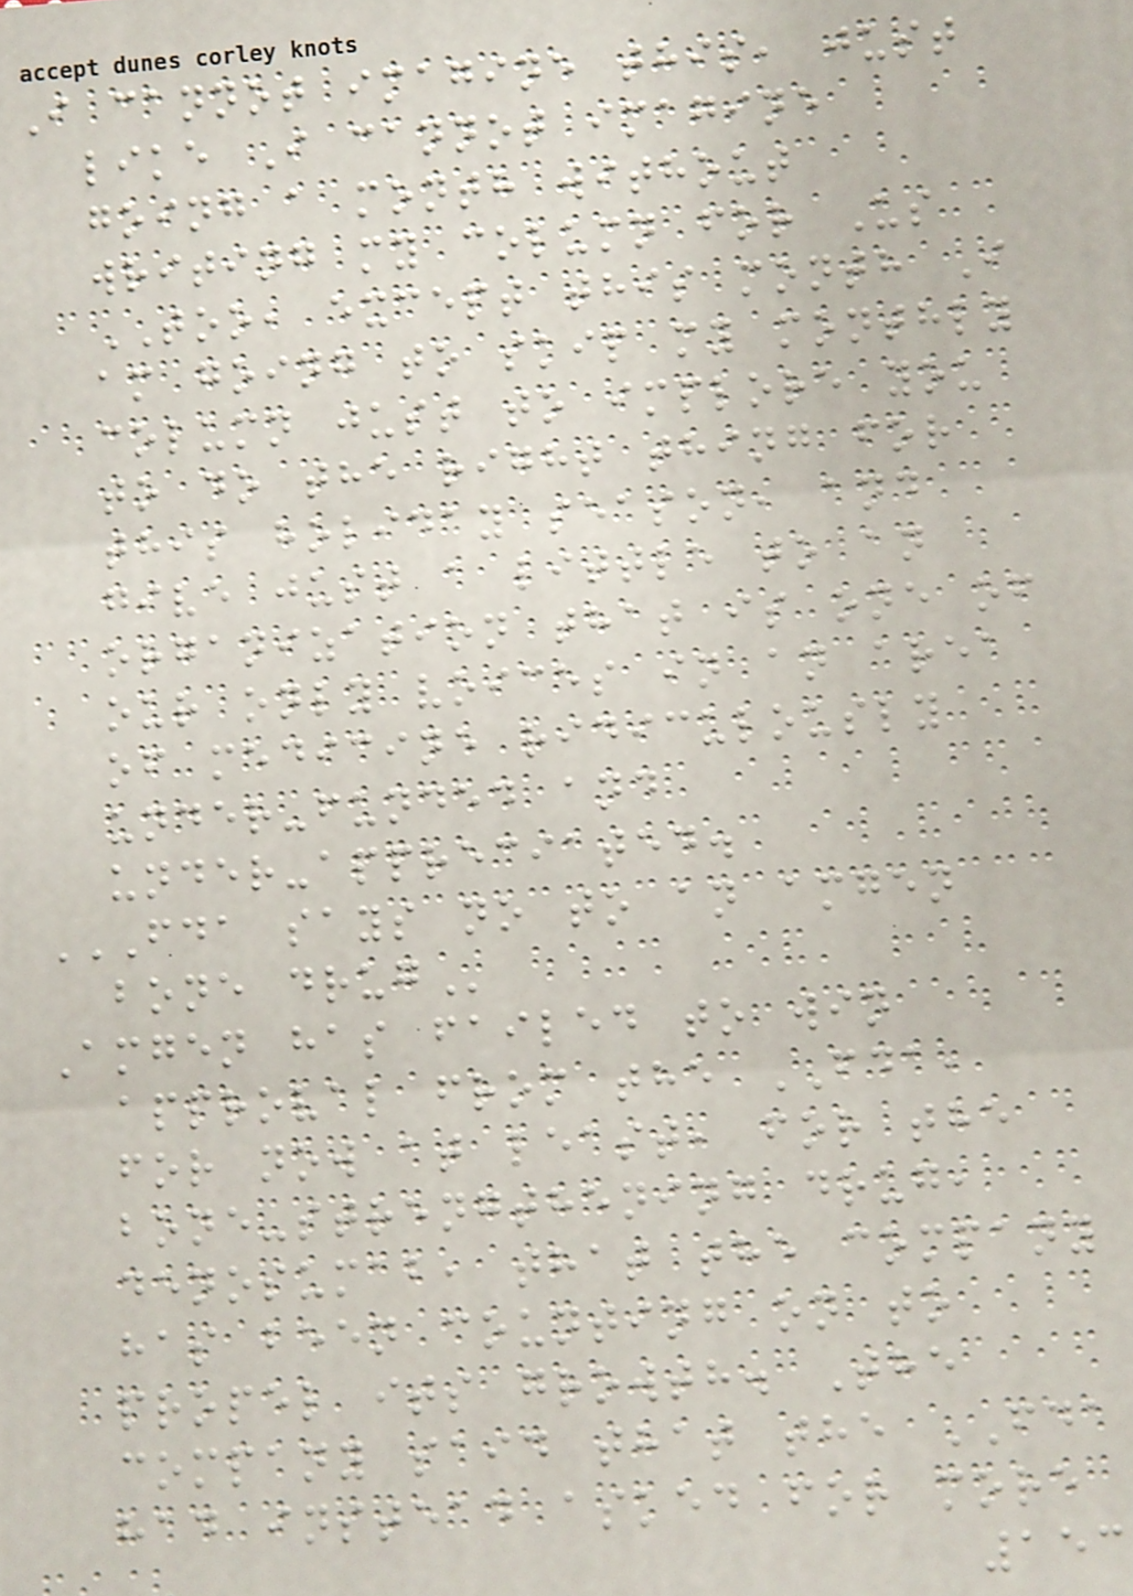I cannot imagine this, just
like I cannot imagine
going a month without
writing my column for Us
TOO, except this month I
am going to skip my monthly
column just to implore you
to do the right thing for
this holiday season, and
give just a little to an
organization that is one of
our only voices in an area
of medicine ridiculously
under-funded and
under-appreciated.
FDA SAYS NO TO AN AMGEN
BONE DRUG
Amgen has failed to win
approval from the FDA,
for now at least, for the
bone-strengthening drug,
denosumab, that the company
has been counting on to
propel its growth. The
company said that the FDA
had instead asked for more
153
